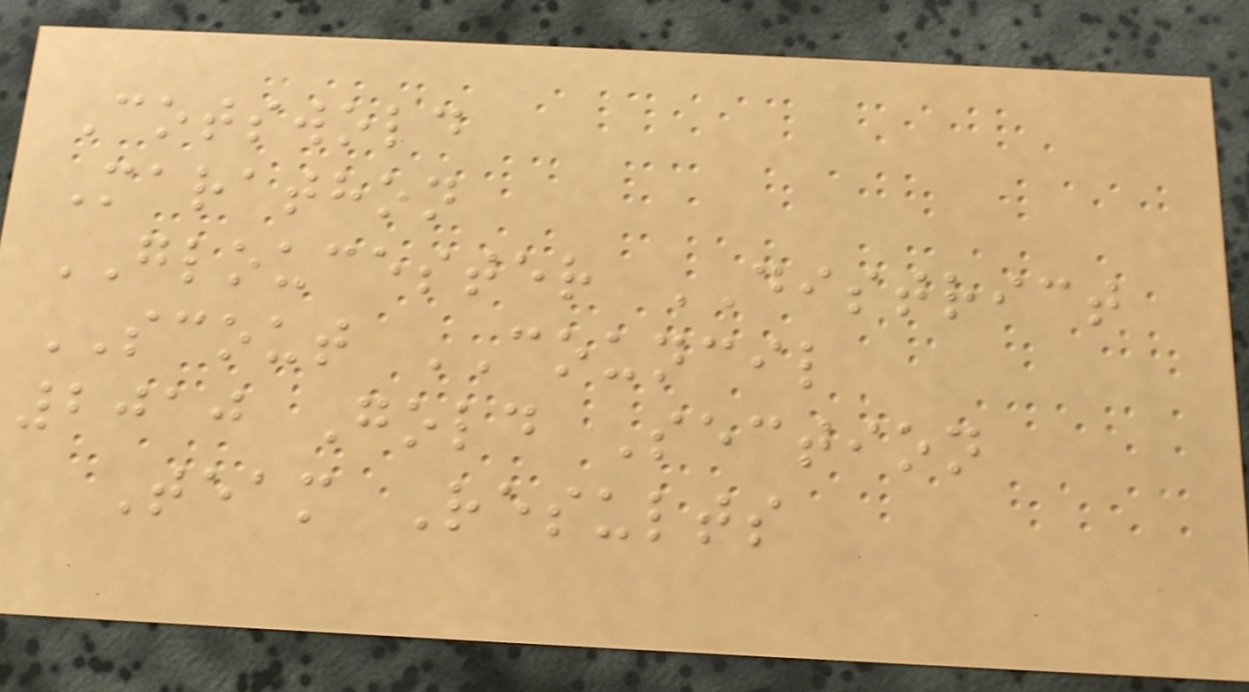Cotswold
Marathon
GLOUCESTER DISTRICT
SCOUT COUNCIL
2010 Gold Section
Team Results
